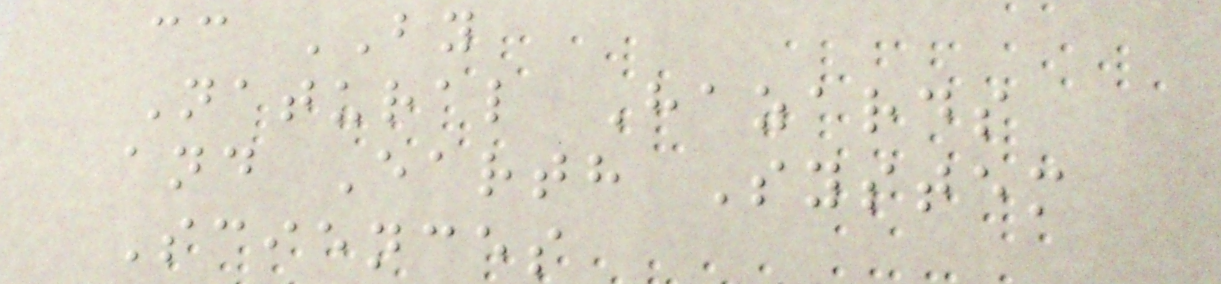cc BY
Natural Hazards
and Earth System
Sciences
